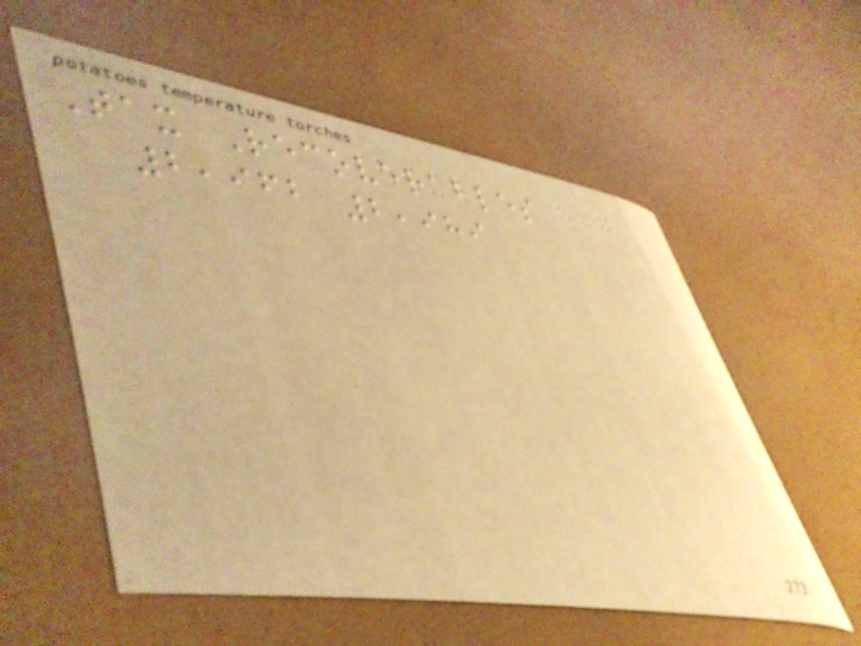Tax Recoverables
2,962 2,989
